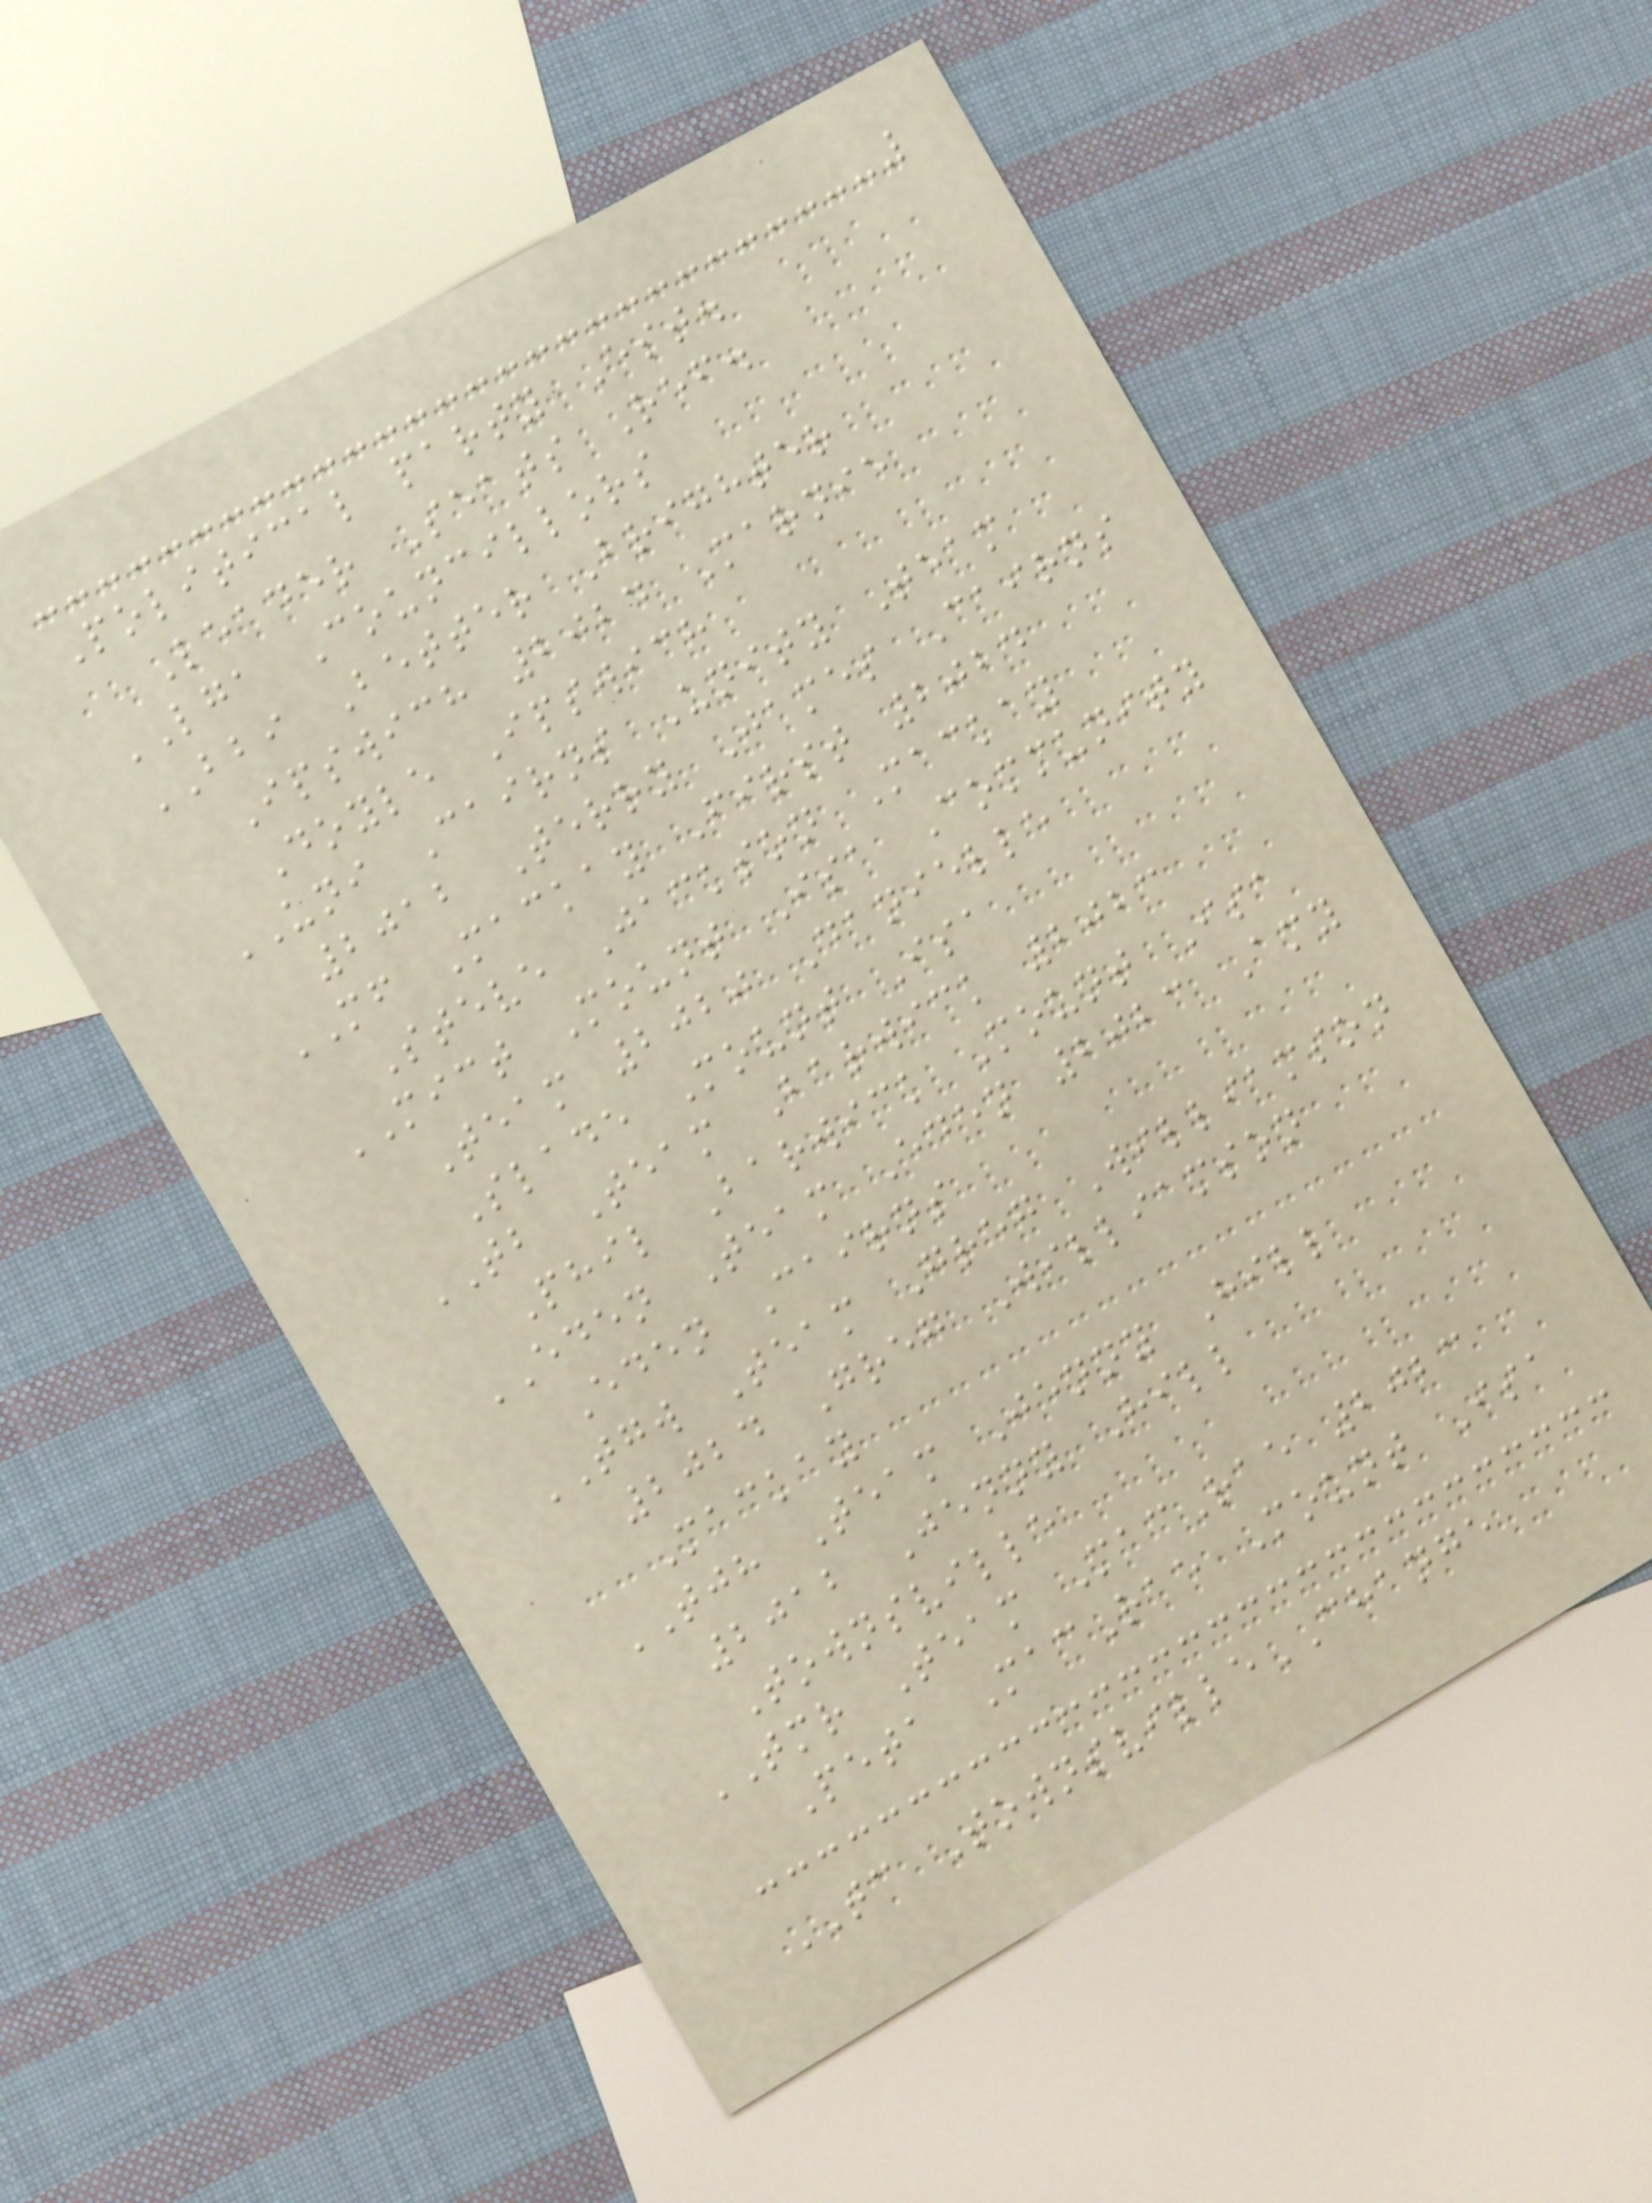Political party Est.
Leader Seats Ref.
LGA Councillors
BBI Better Brighter
Ipswich 2024 Marnie
Doyle Ipswich
UNI Cairns Unity Team
2012 Terry James Cairns
MF Mackay First 2024
Steve Jackson Mackay
MICT Mount Isa Community
Team 2020 Danielle
Slade Mount Isa
TB Team Barwick 2023
Phil Barwick Mount Isa
EDEN Team Eden 2023 Amy
Eden Cairns
TGW Team Greg Williamson
2024 Greg Williamson
Mackay
TJH Team Jenny Hill
2012 Jenny Hill
Townsville
TMR Team MacRae 2023
Peta MacRae Mount Isa
TC TownsvilleCHANGE
